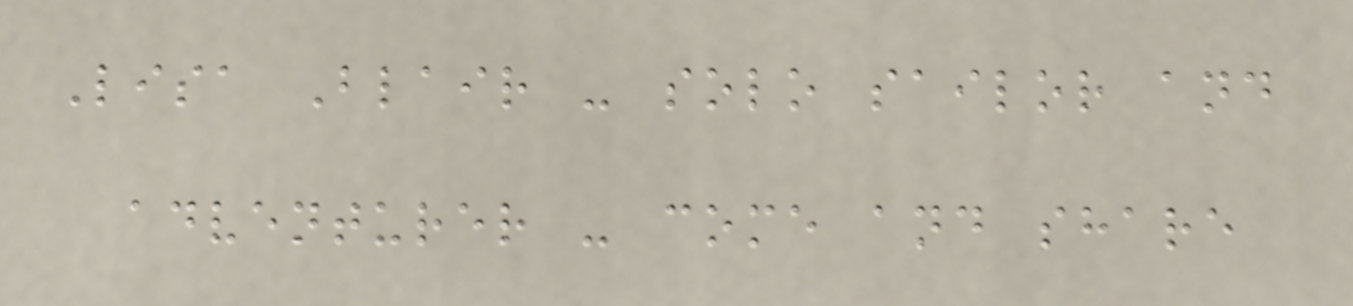Lisa Blair - solo sailor and
adventurer - come and share
